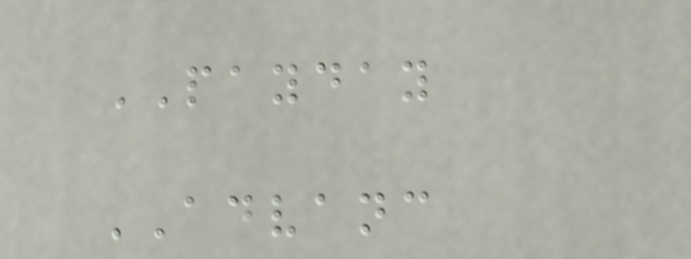PAYDAY
ADVANC
